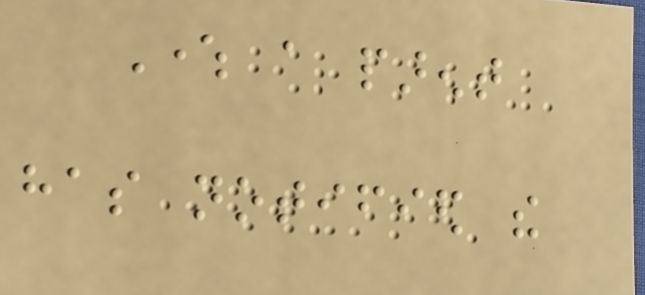Where a parent
has notified the
